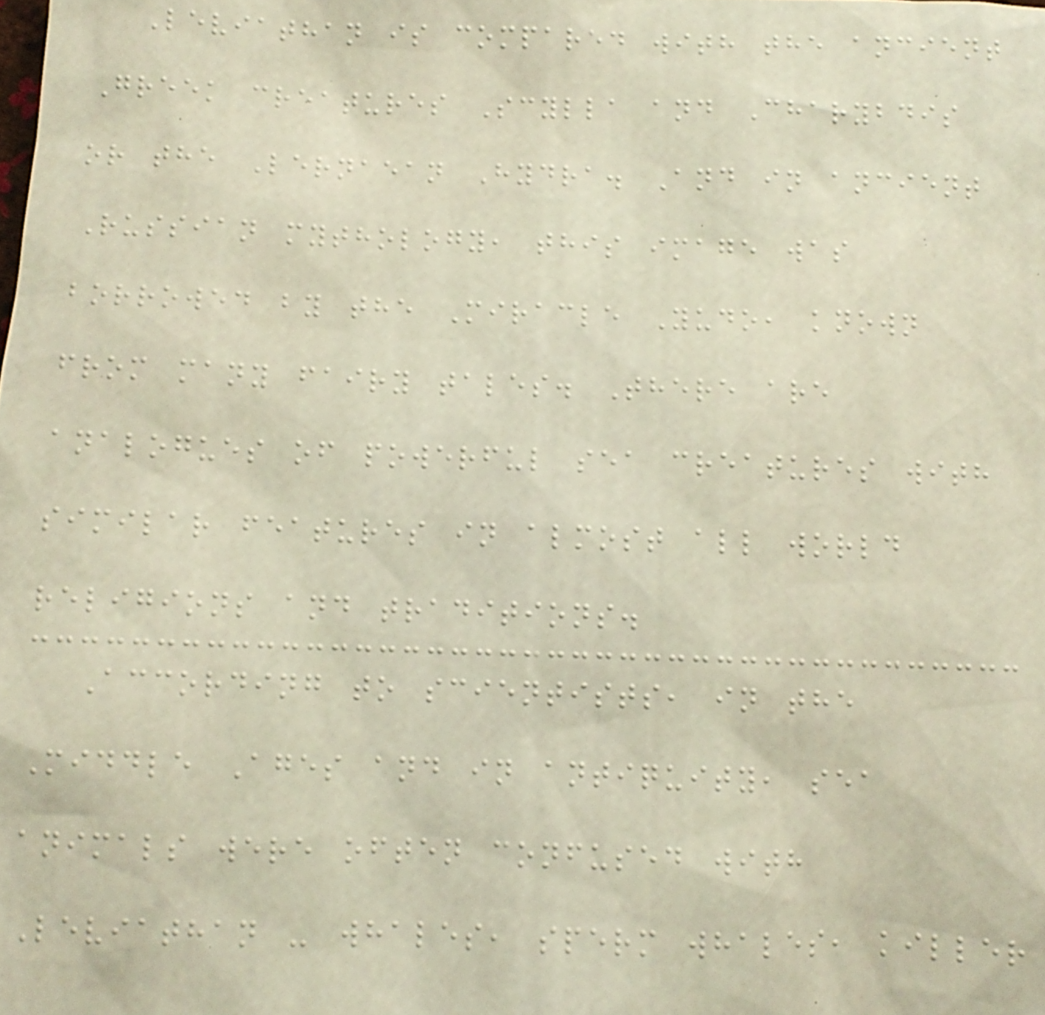Leviathan is compared with the ancient
Greek creatures Scylla and Charybdis
or the Lernaean Hydra. And in ancient
Russian mythology, this image was
borrowed by the Miracle Yudo, known
from many fairy tales. There are
analogues of powerful sea creatures with
similar features in almost all world
religions and traditions.
According to scientists, in the
Middle Ages and in antiquity, sea
animals were often confused with
Leviathan - whales, sperm whales, killer
